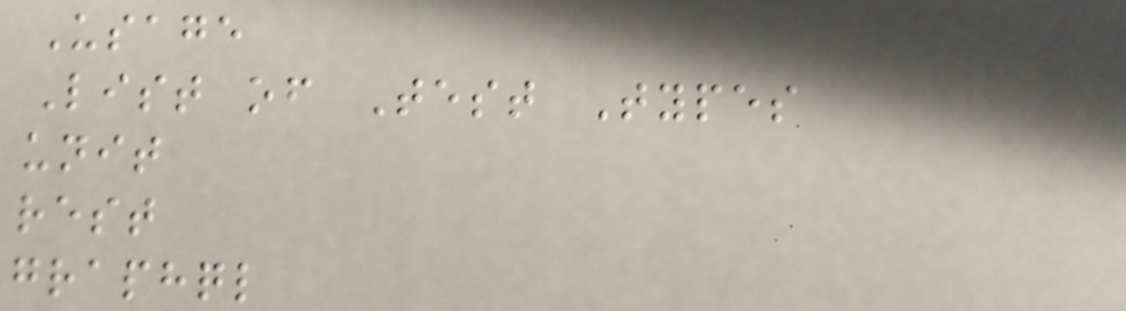Usage
List of Test Types
unit
rest
graphql
